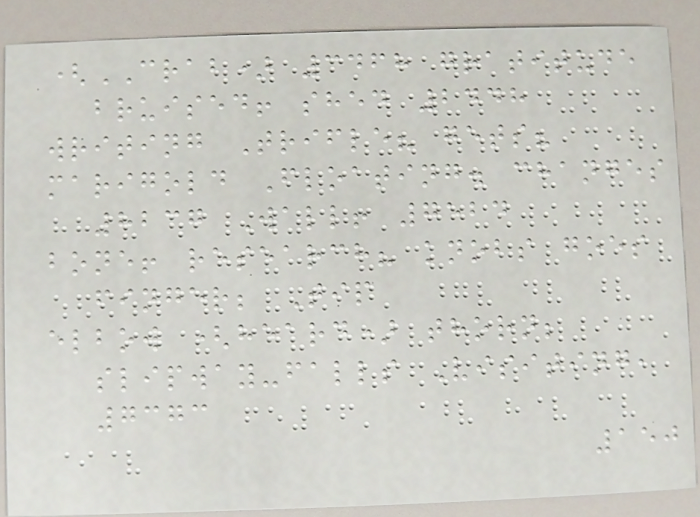(CRAB) 3468 gratitude
bruised! shed 2448
writing Trifle? gets?
marigold Floating. changes
8237 Wall! 7524
bone! research? knobs goes
finger; Tip
elbow (heard) thorn;
slipway-falls Visiting,
7373
150
